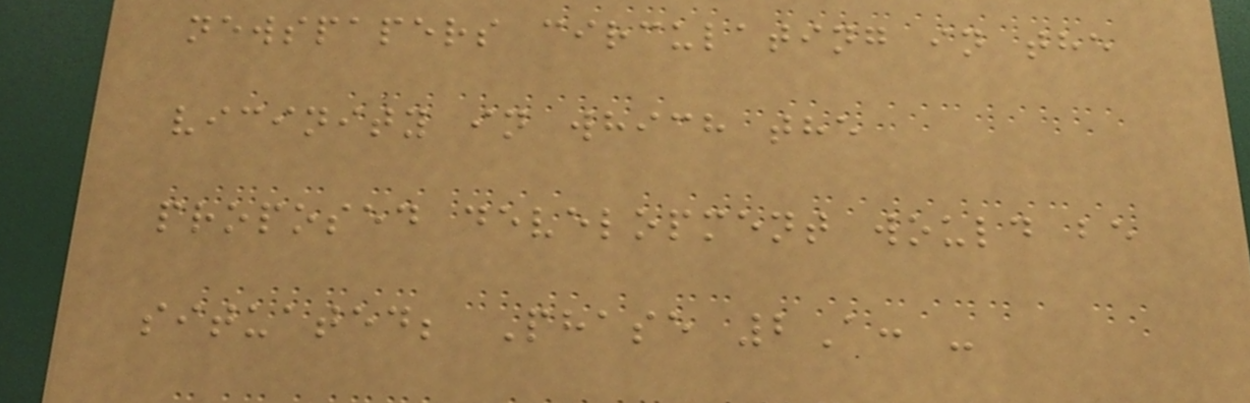newspapers circulating in the
vicinity in which the
proposed development would be
situated; Phase 2A: -
